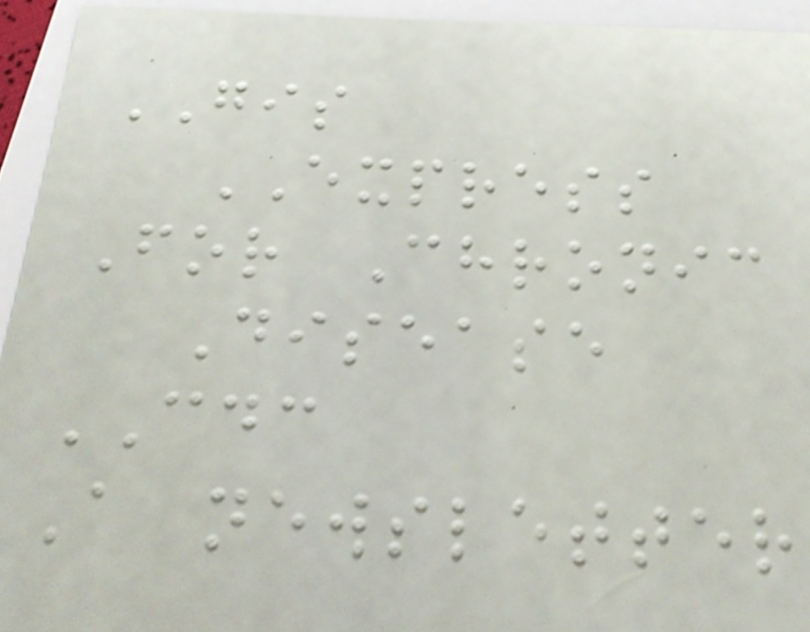GIS
EXPRESS
For Chronic
Disease
CDC
A newsletter
